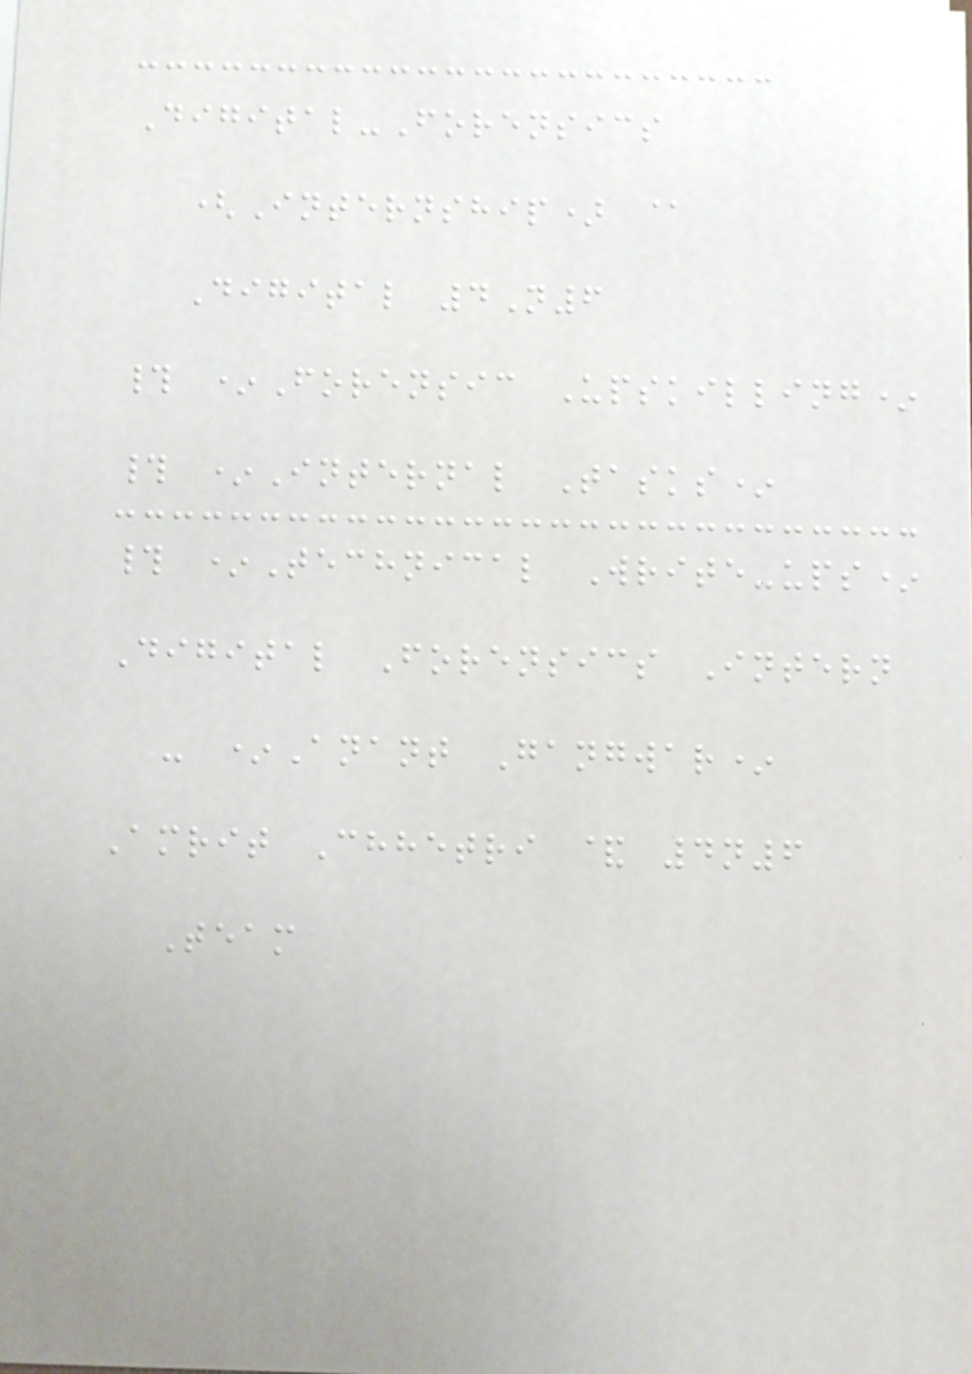Digital-Forensics
(Internship) @
Digital 4N6
# *Forensic Upskilling*
# *Internal Tasks*
# *Technical Write-ups*
Digital Forensics Intern
- *Anant Gangwar*
Amrit Chhetri & 4n6
Team
